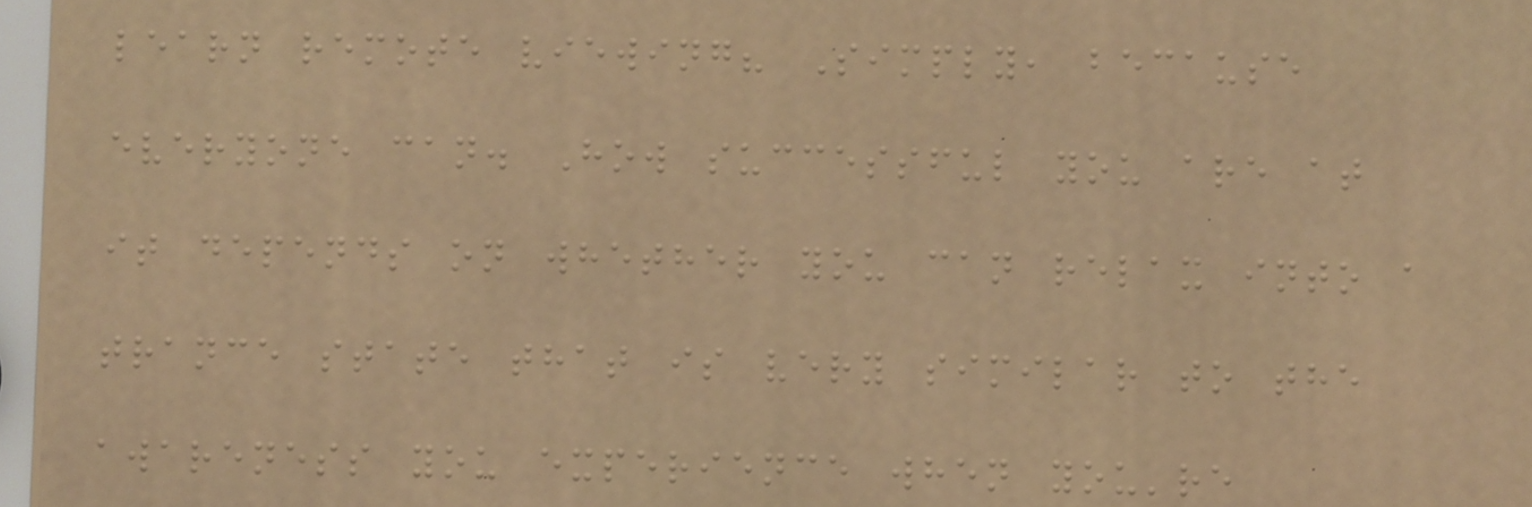learn remote viewing? Simply, because
everyone can. How successful you are at
it depends on whether you can relax into a
trance state that is very similar to the
awareness you experience when you're
